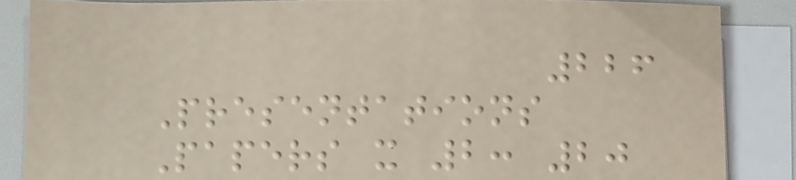226
Presentations
Papers x 2: 20
